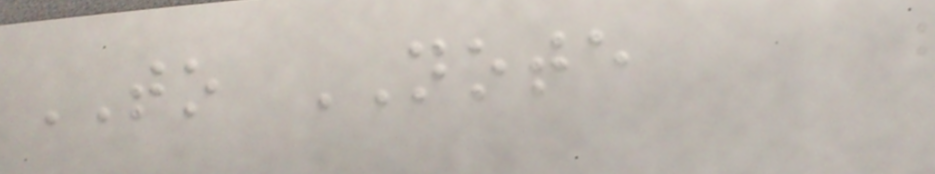TO NOTE
